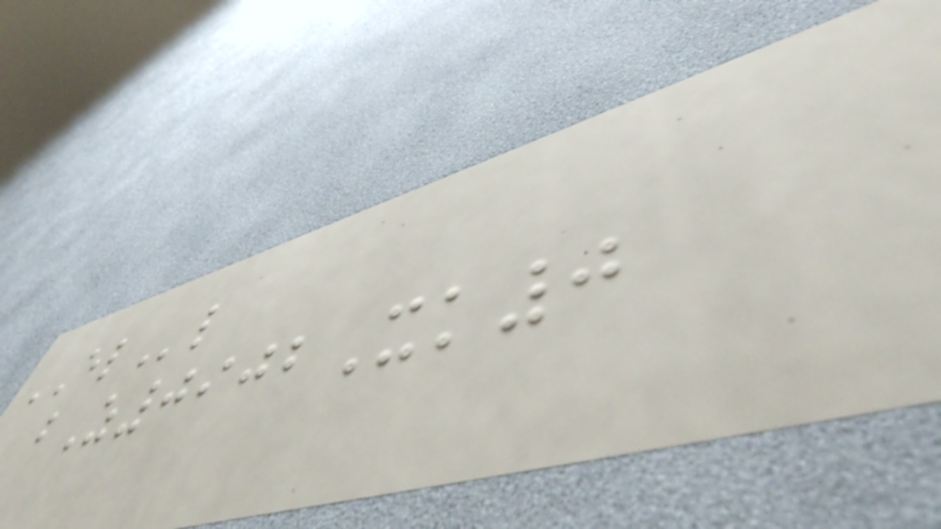ELl
bZ0902Xk0
